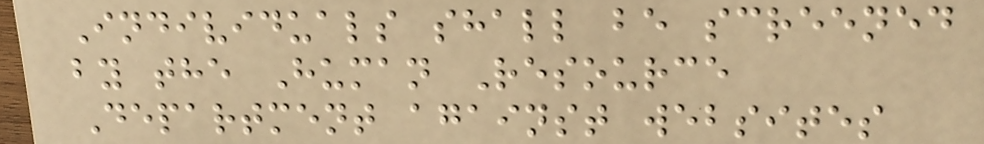Individuals shall be screened
by the Human Resource
Department against websites
